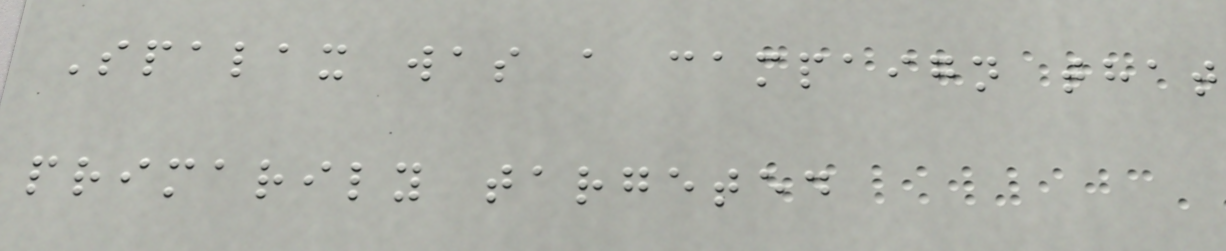Spalax was a campaign that
primarily targeted
